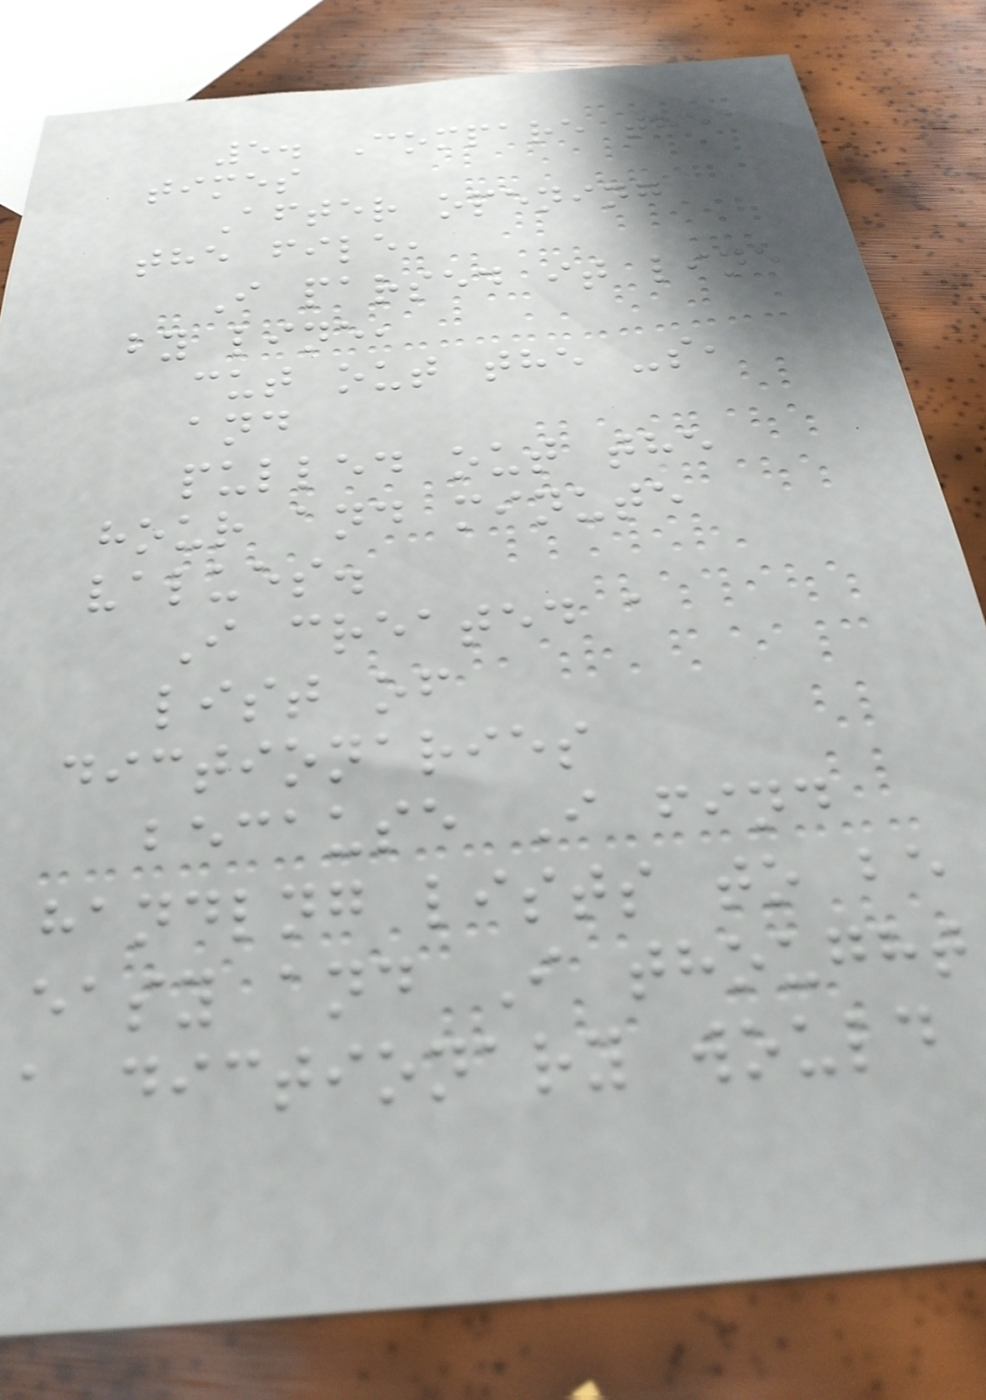5. Compare the
times
After opening
the file,
I parsed it line
by line,
cut out the -s,
and
pulled out the
hour and minute
values.
I created a
list of
dictionaries
because I find
handlng lists to be
easy and I thought
a dictionary would
